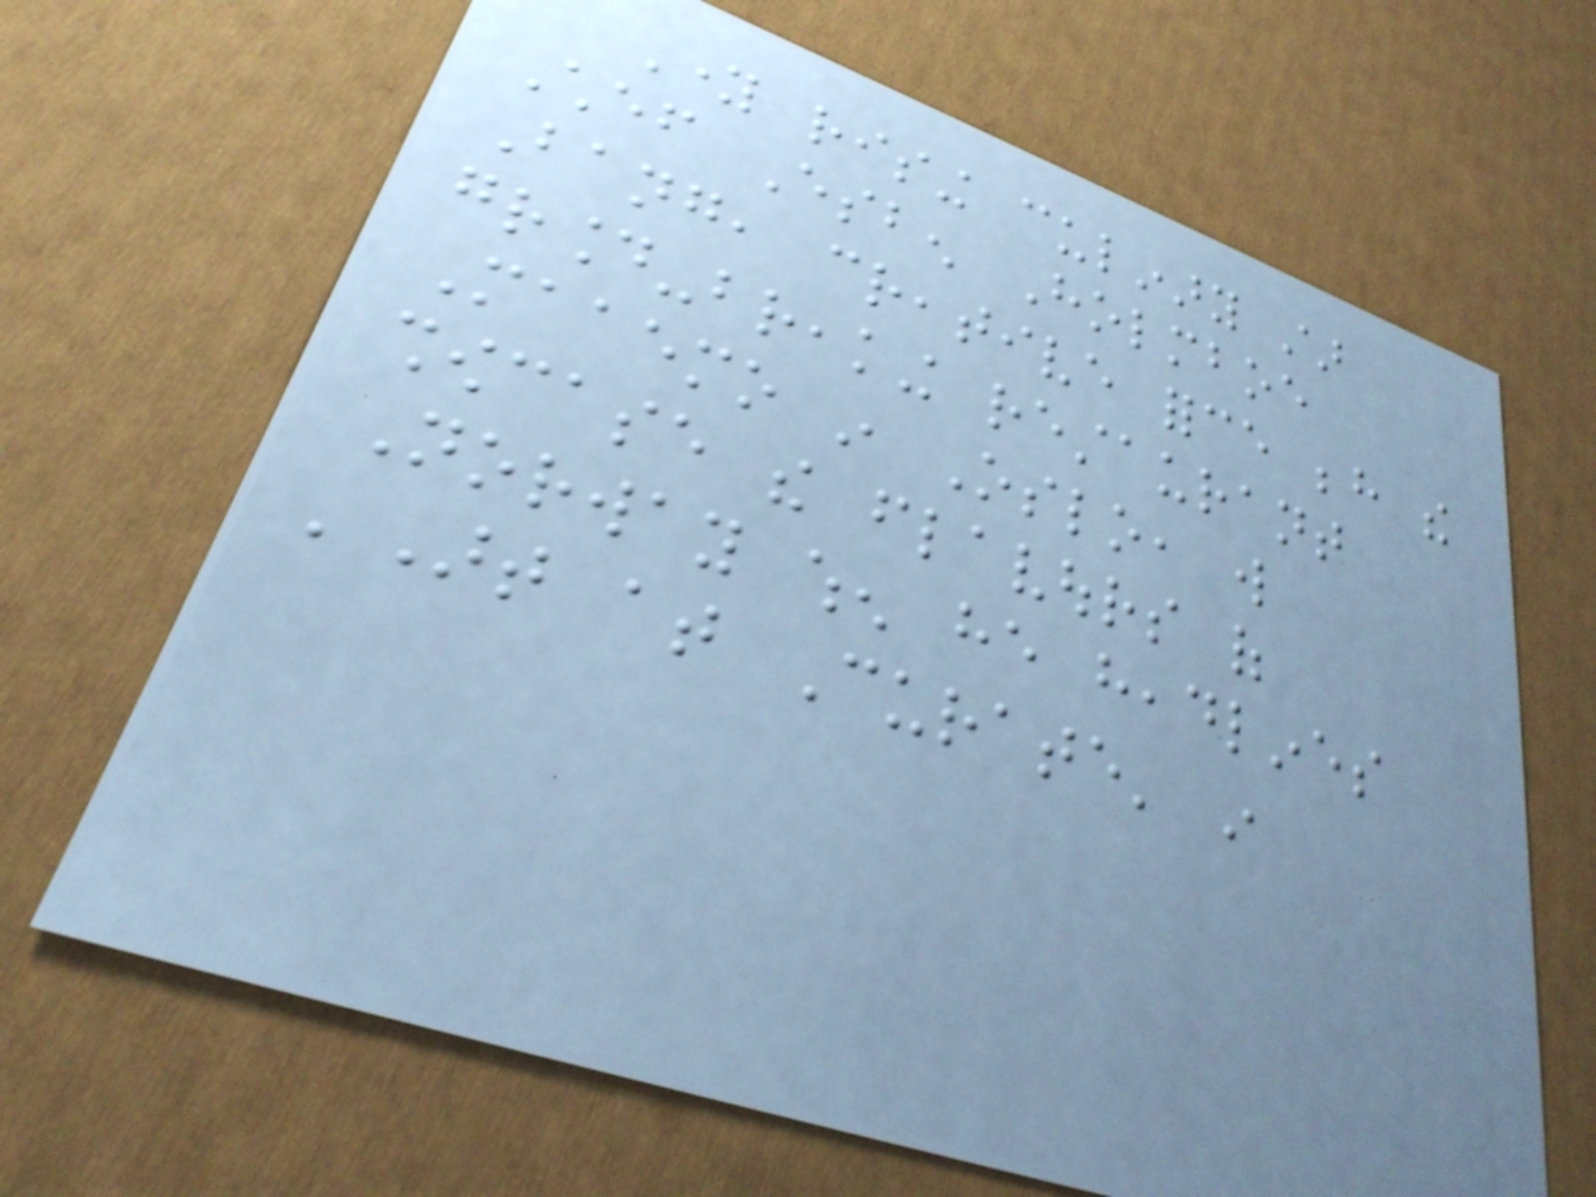Young rising culinary star
Chef Esben Holmboe
Bang, creative force behind the
ground-breaking restaurant
Maaemo in Oslo, will
showcase the flavours of
Norway when he headlines
'Art at Curate' in
